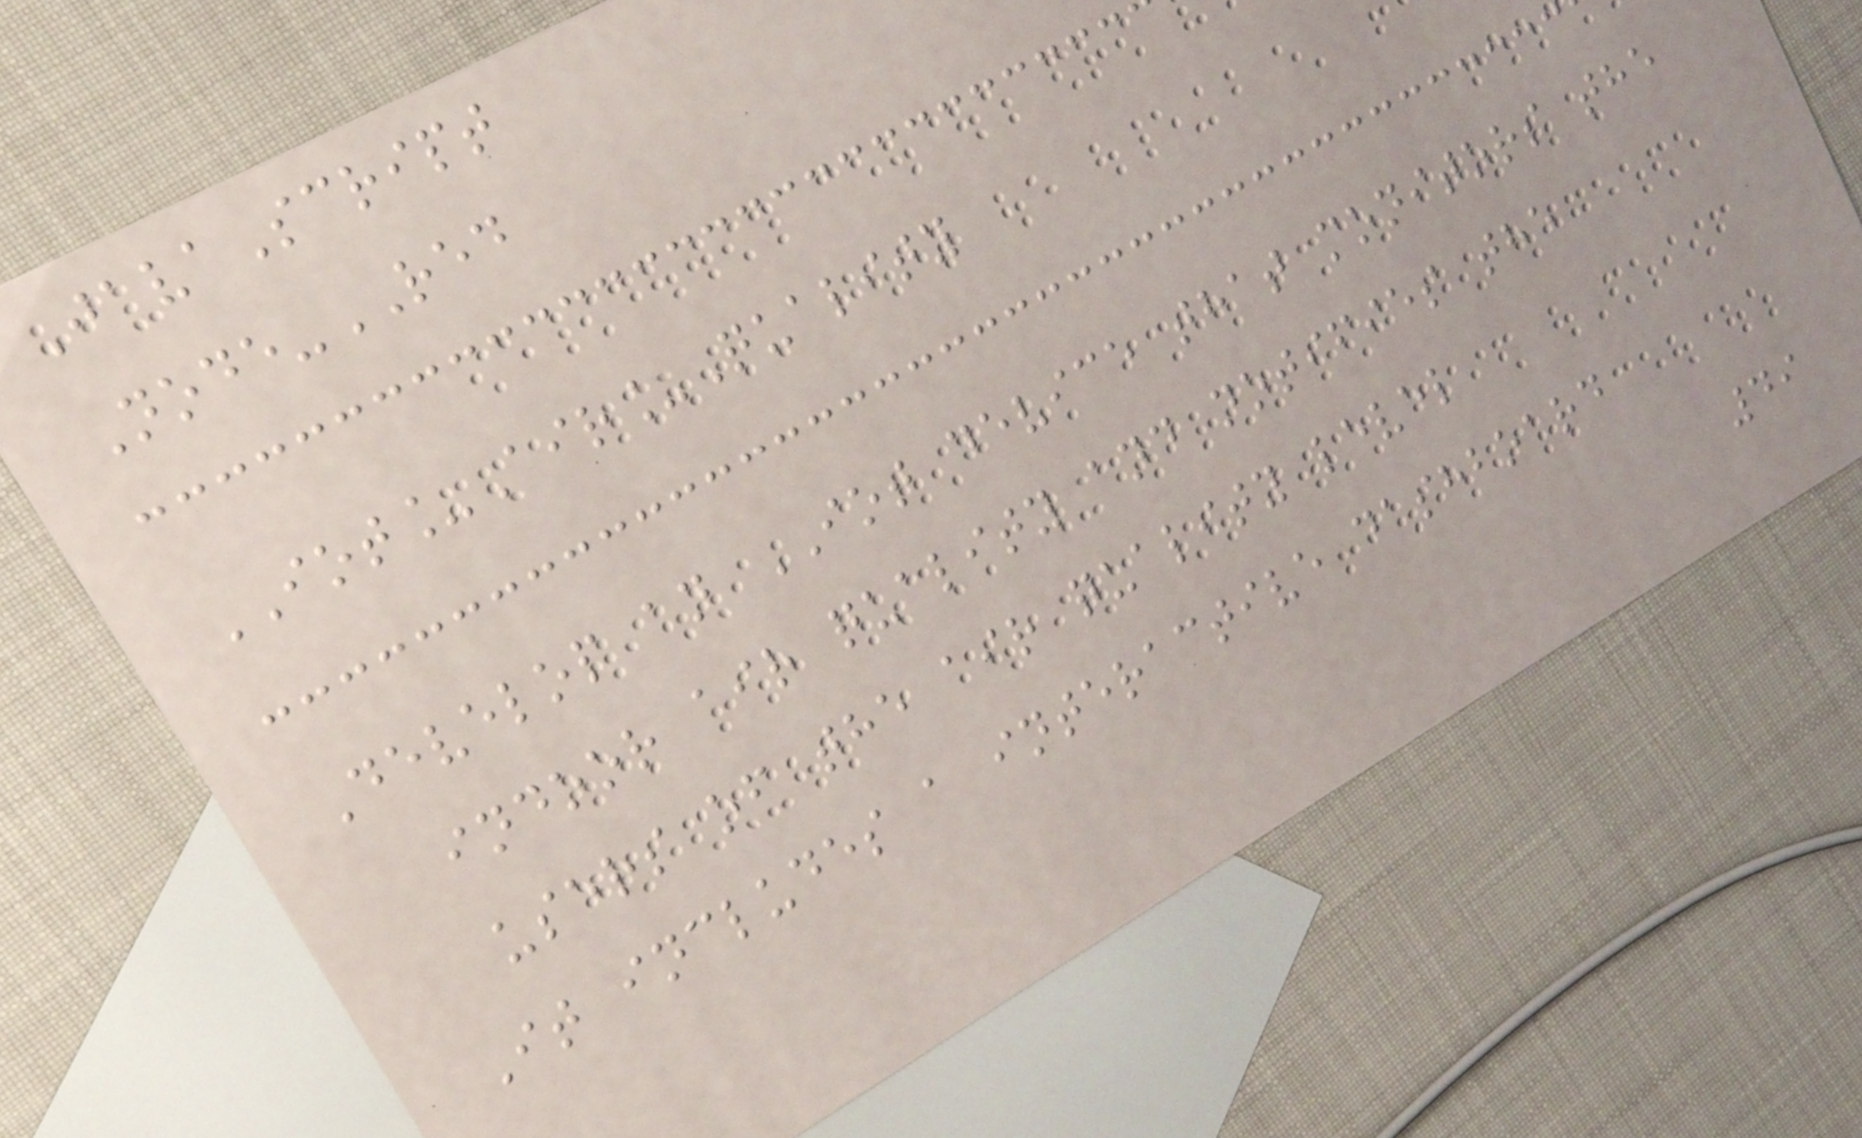JavaScript
Node-RED
IOT_Air_Quality
Develop an IOT device that monitors the
indoor air quality and notifies the
users of the air quality level
It includes a interactive dashboard
49
